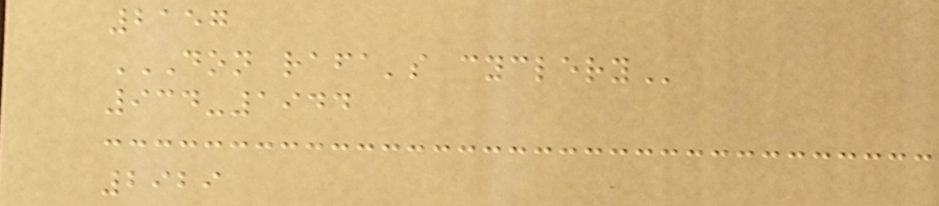2157
DON RAFA'S CYCLERY
934-1944
2929
